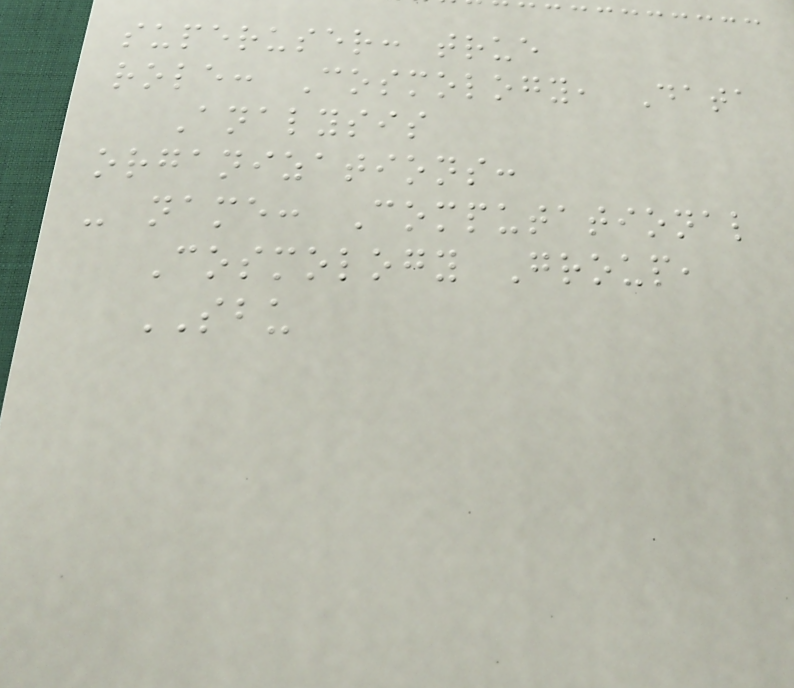superuser: true
role: Cosmology, Data
Analysis
organizations:
- name: Computational
Cosmology Group,
SBU
